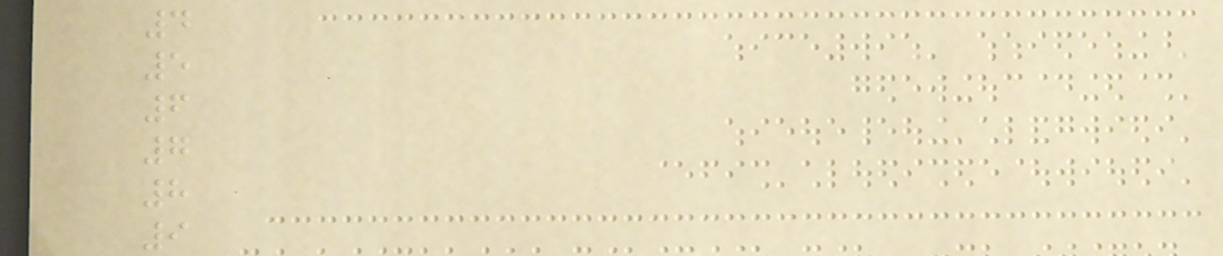4
5
6
7
8
9
